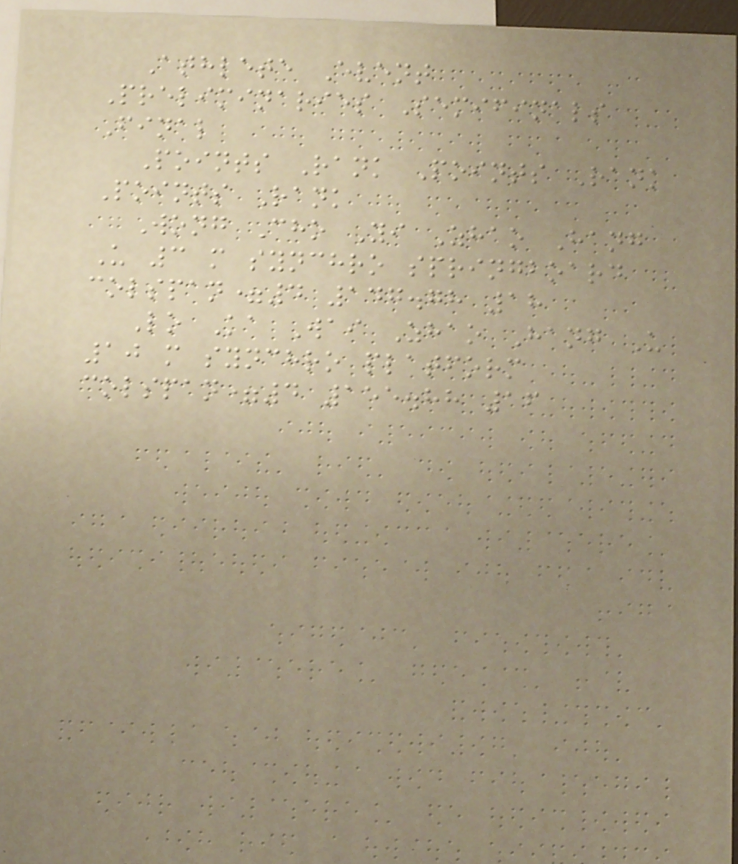Athlete Event
Preliminaries Semifinals
Final
Points Rank Points Rank
Points Rank
Wong Cho Yi Zhao Hang
U 3 m synchro springboard
colspan=4 147.78 18
Lo Ka Wai Zhao Hang U
10 m synchro platform
colspan=4 155.88 16
